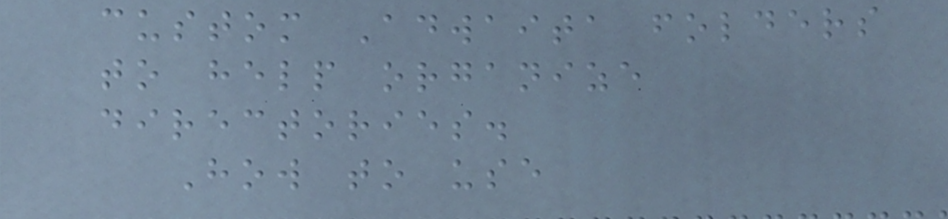custom Adwaita folders
to help organize
directories.
How to use
